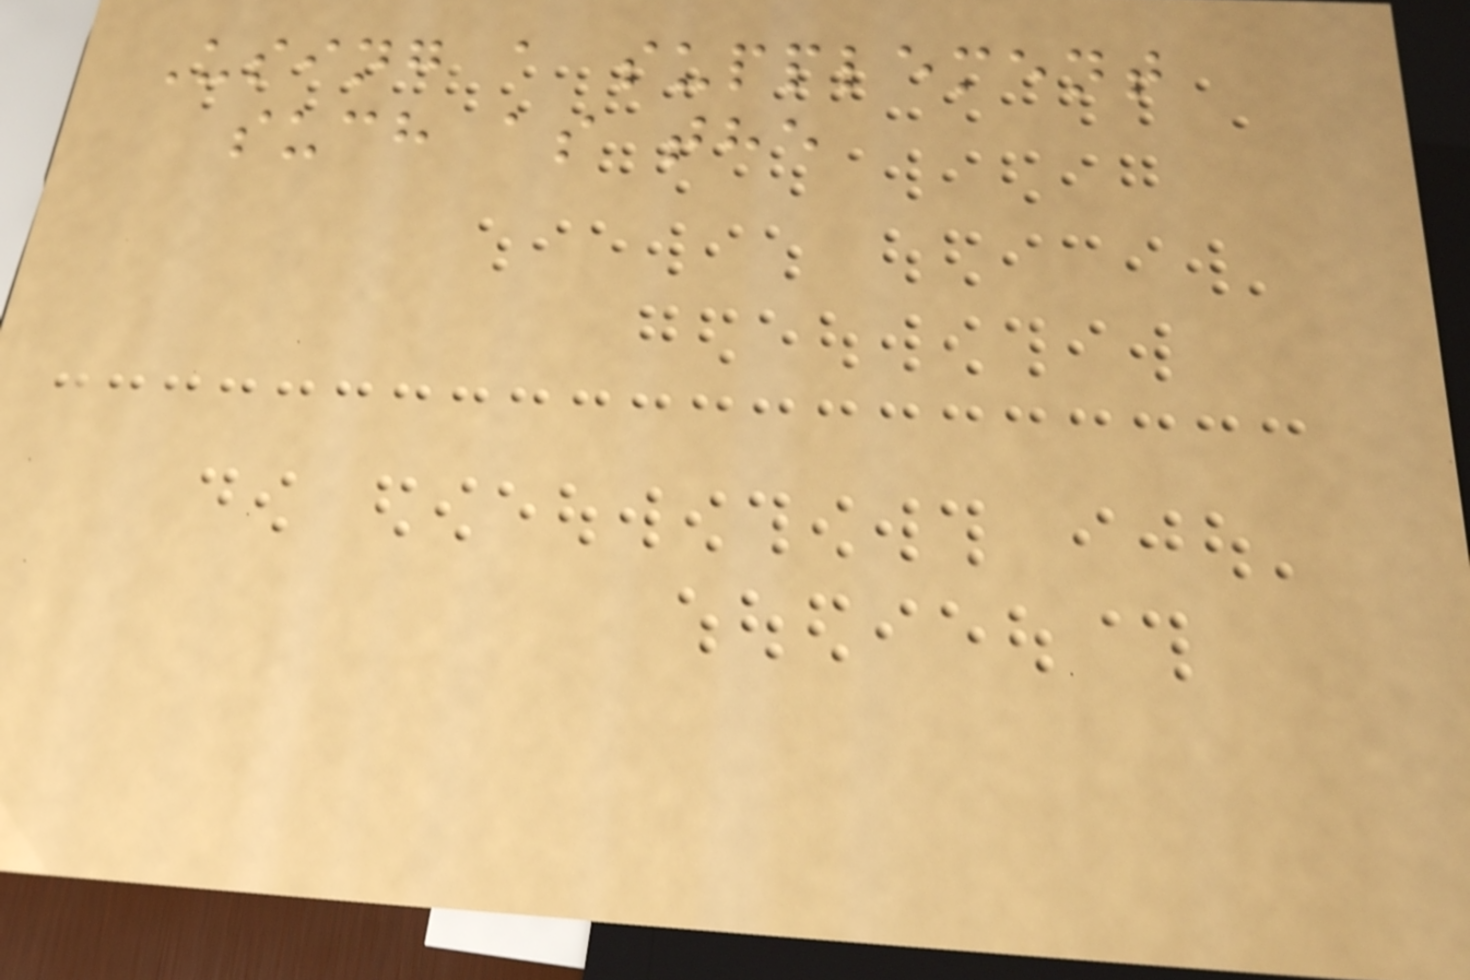Using a supplement
such as the
